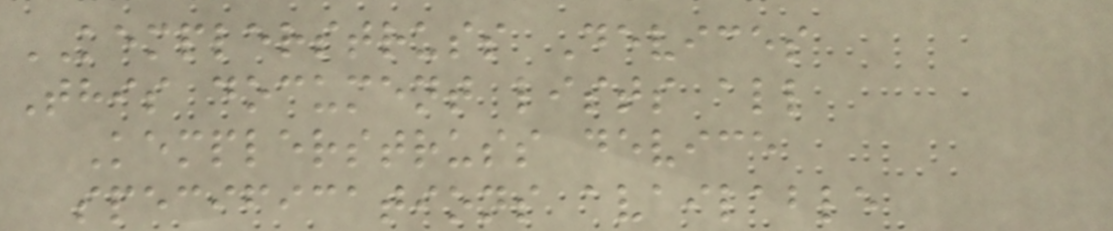KEMPLERSTRUSS Devices
This document lists all
Kemplerstruss device
specifications available
